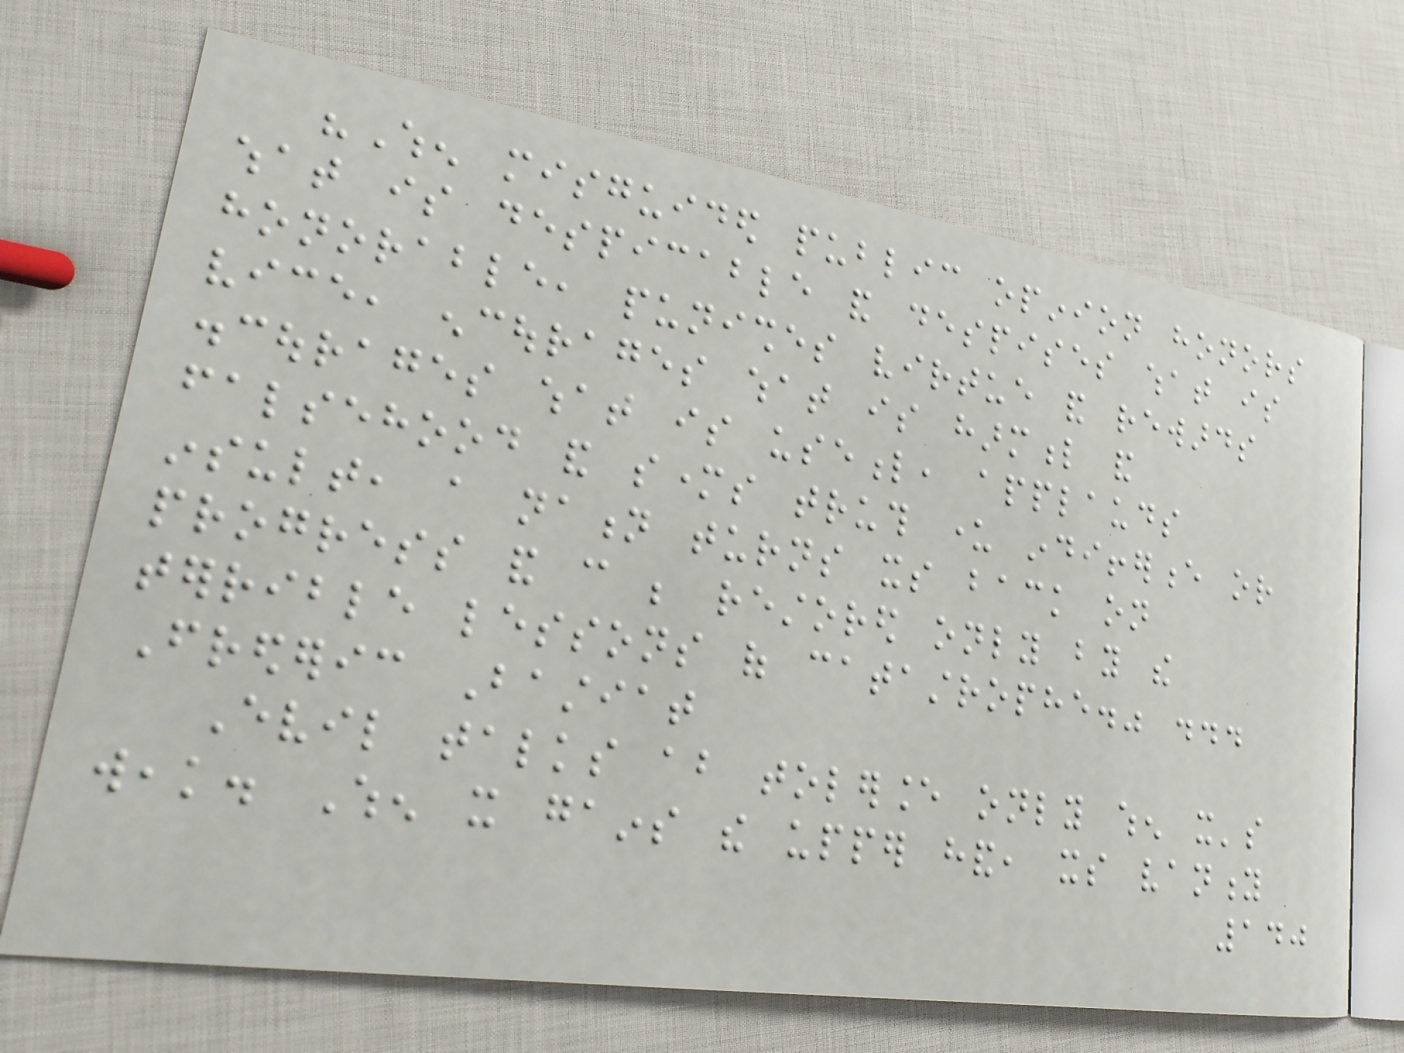"When misguided public opinion honors
what is despicable and despises what is
honorable, punishes virtue and rewards
vice, encourages what is harmful and
discourages what is useful, applauds
falsehood and smothers truth under indifference or
insult, a nation turns its back on
progress and can be restored only by the
terrible lessons of catastrophe." ...
Frederic Bastiat
Evil talks about tolerance only when it's
weak. When it gains the upper hand, its vanity
140
